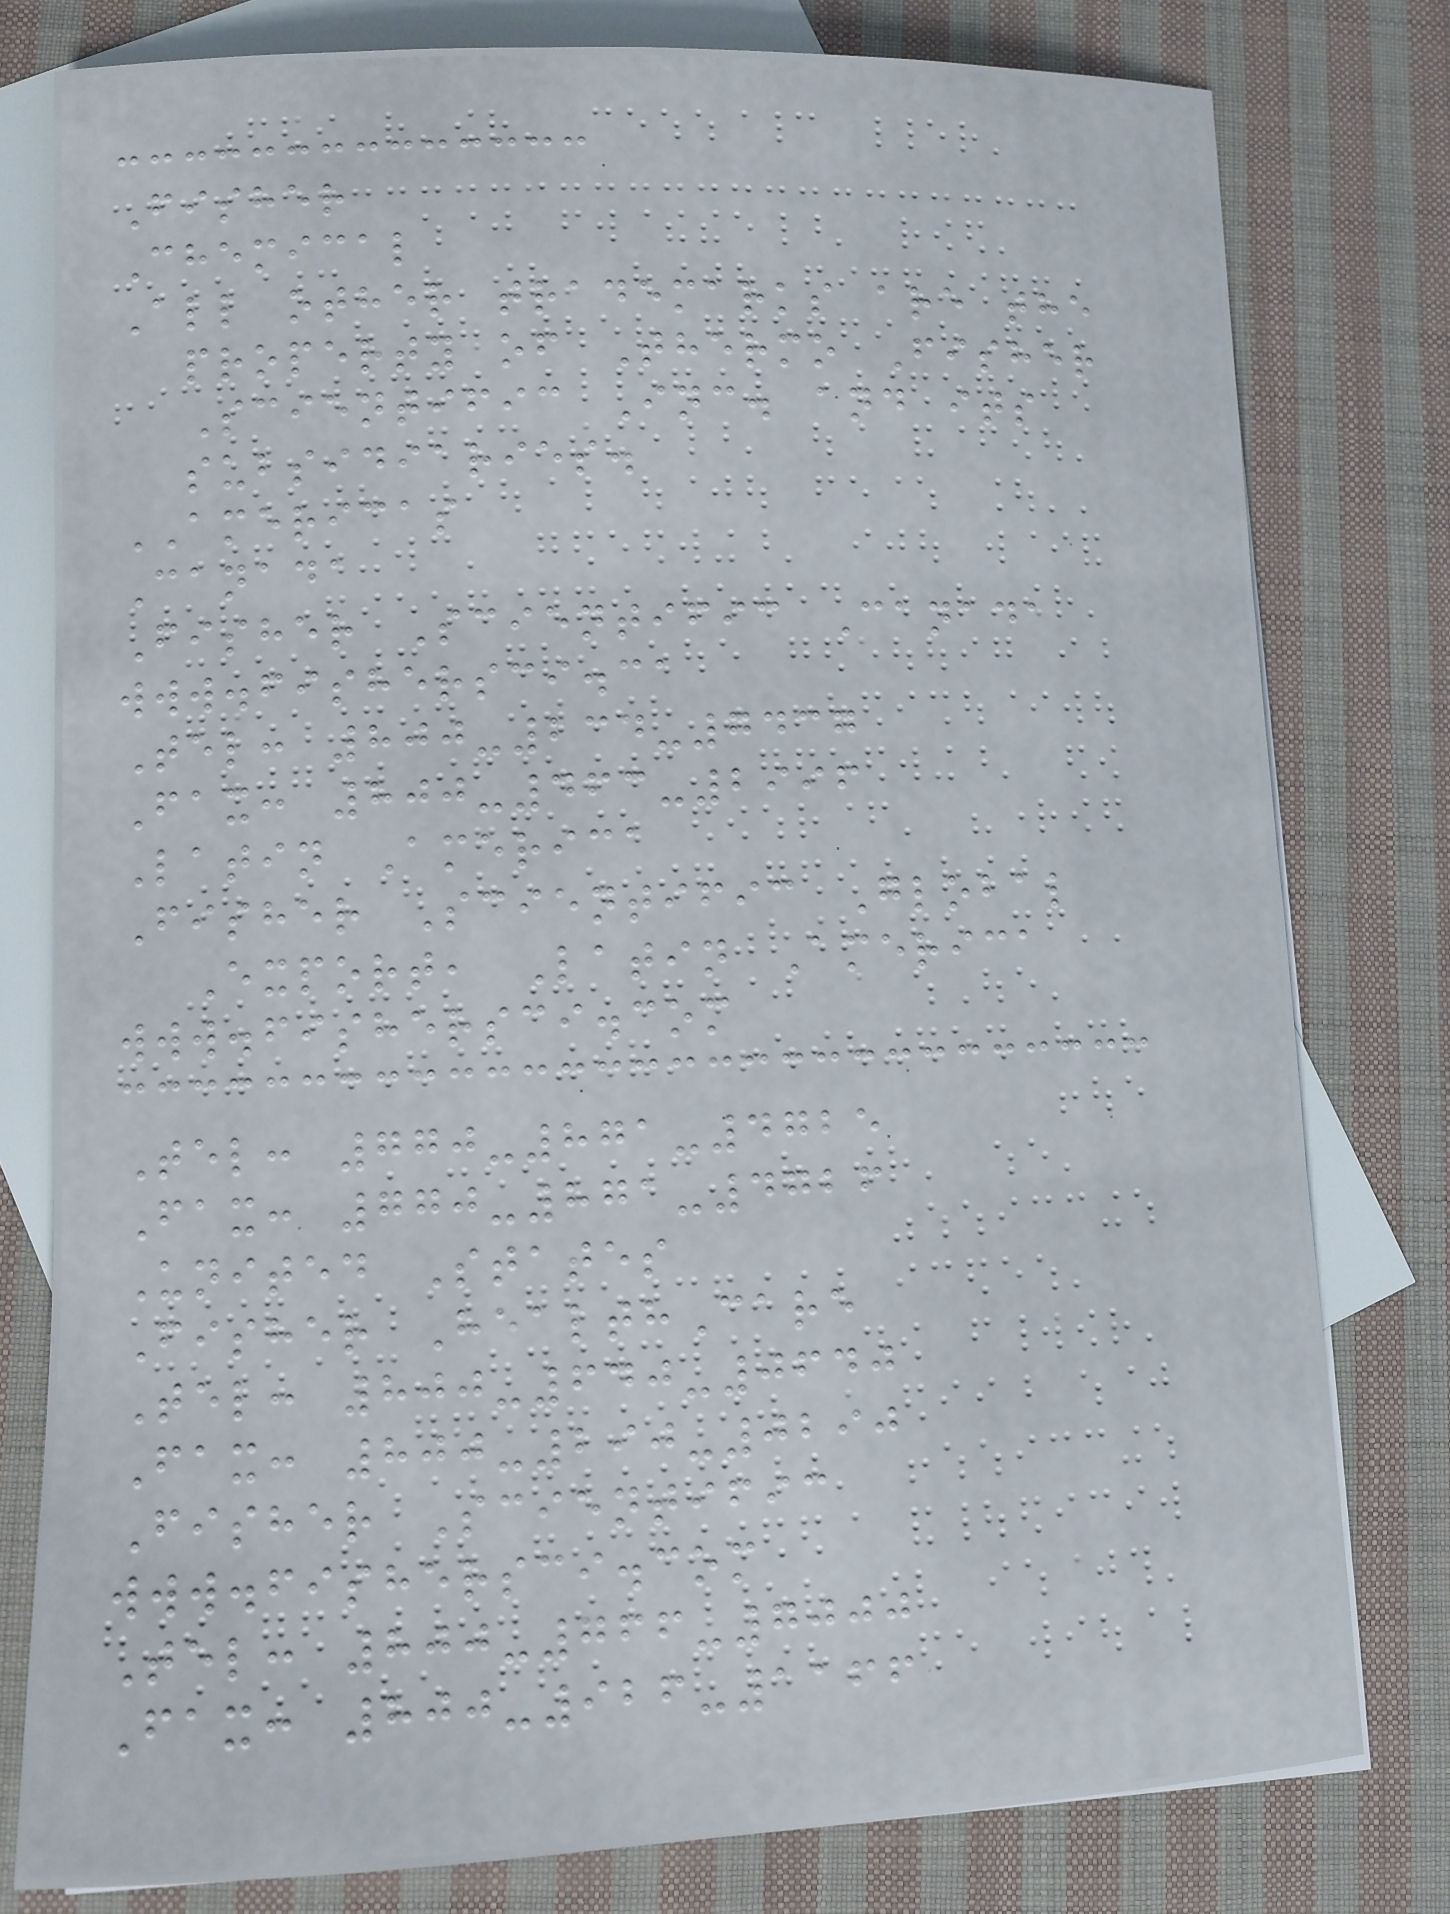Fisher
Chemical
All other trademarks are the
property of Thermo Fisher
Scientific Inc. and its
subsidiaries.
AMERICAS
Canada
Fisher Scientific Canada
www.fishersci.ca
Tel: 800-234-7437
Fax: 800-463-2996
Latin America
Fisher Scientific Global
Export, Latin America
www.fishersci.com
Tel: 770-871-4725
Fax: 770-871-4726
United States
Fisher HealthCare
Tel: 800-640-0640
Fax: 800-290-0290
Fisher Scientific
www.fishersci.com
Tel: 800-766-7000
Fax: 800-926-1166
